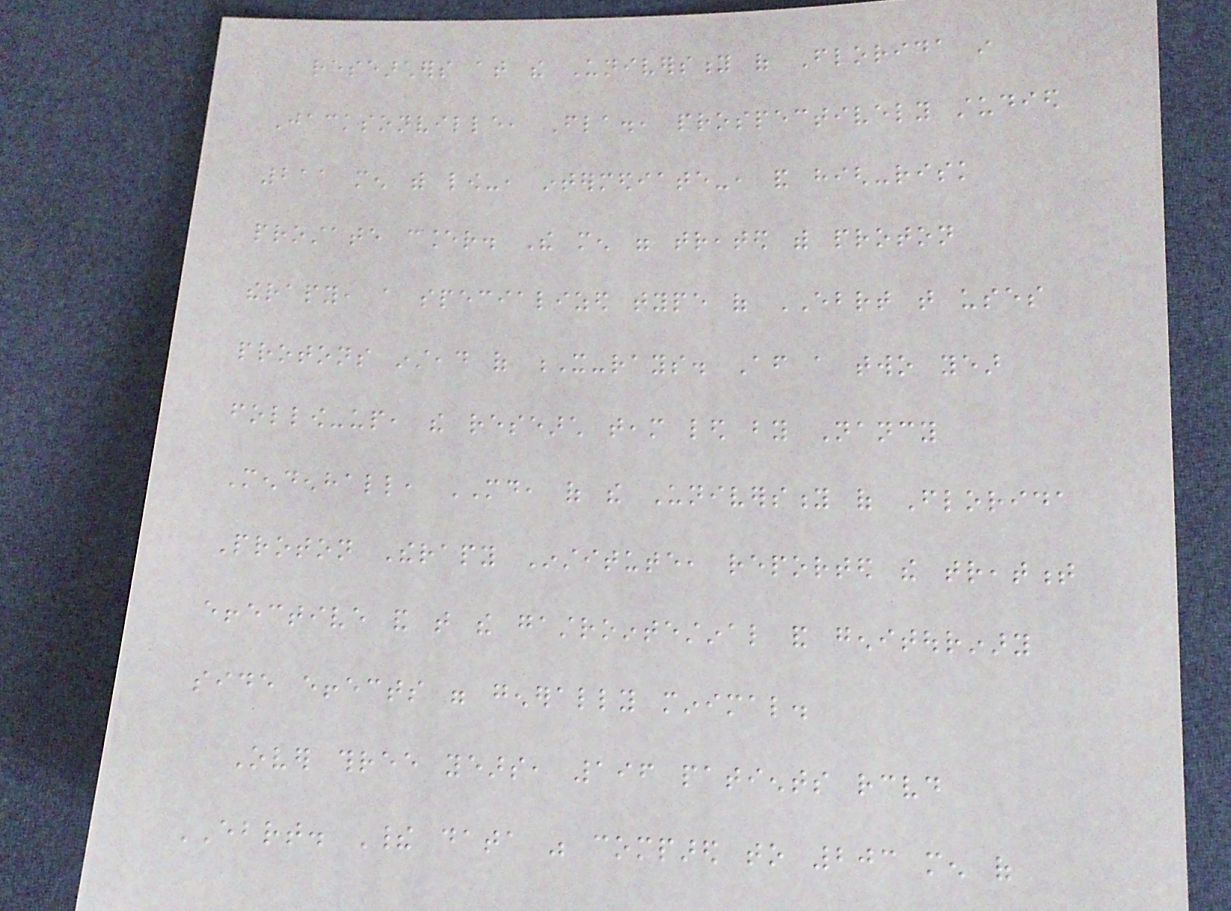researchers at the University of Florida in
Jacksonville, Fla., prospectively studied
211 men with low-, intermediate-, and high-risk
prostate cancer. The men were treated with proton
therapy, a specialized type of EBRT that uses
protons instead of X-rays. After a two year
follow-up, the research team led by Nancy
Mendenhall, MD, of the University of Florida
Proton Therapy Institute, reported the treatment
effective and that the gastrointestinal and genitourinary
side effects were generally minimal.
Over three years, 196 patients received
EBRT. Their data was compared to 203 men of
